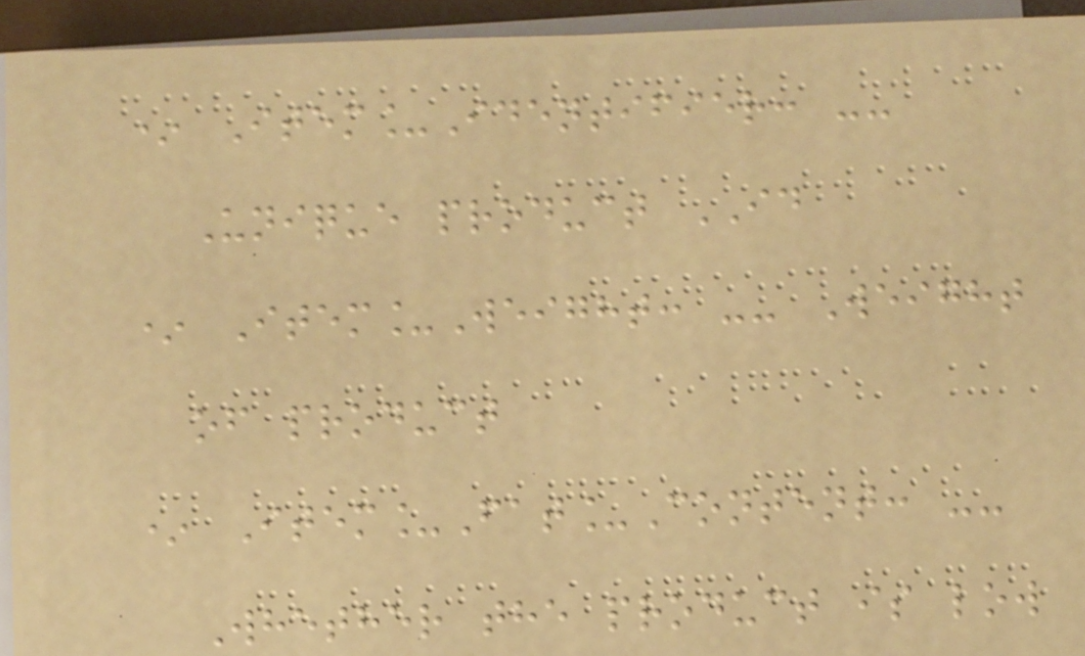* Item_Identifier: --
Unique product ID
* Item_Weight: -- Weight
of product
* Item_Fat_Content: --
Whether the product is low
